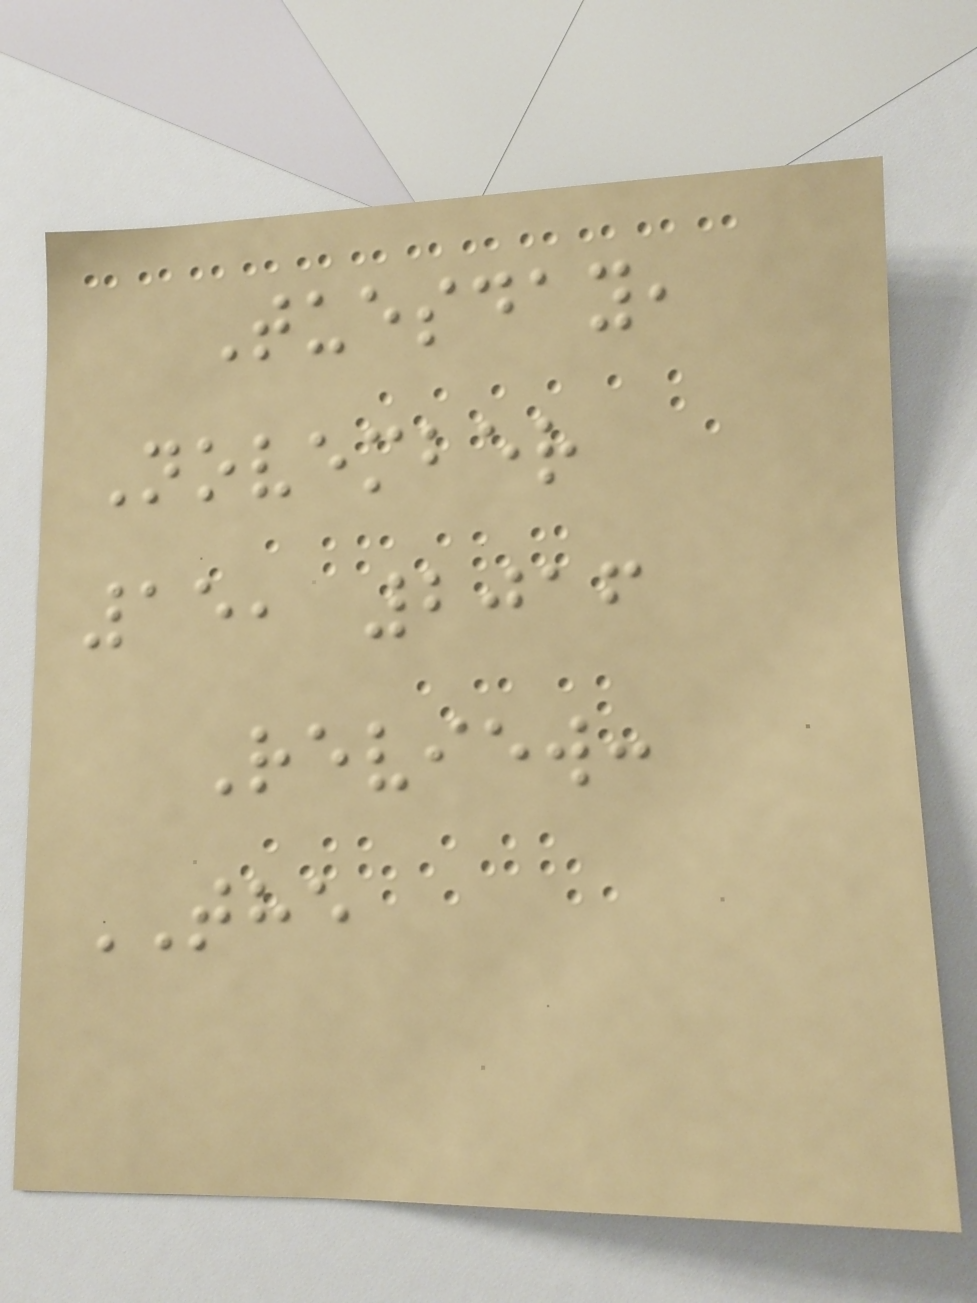Tuesday,
November
15, 2016
Review:
THE
